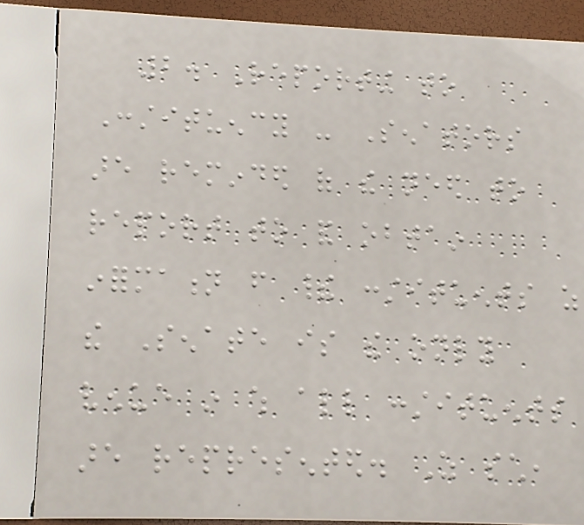2. Reporting to
Constituency - Senators
are reminded of the need to
report to and obtain
information from their constituents as
the Senate is the only
venue in which all constituents
are represented. As such,
